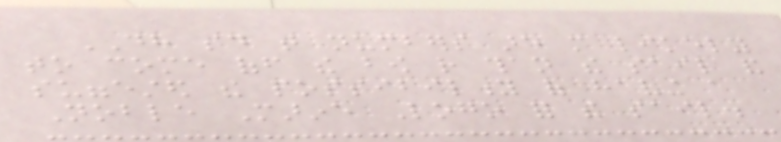DH said that numbers are more likely
to come off the bow rather than the sail and
suggested the possibility of having a
Noble Marine Logo for the sail.
